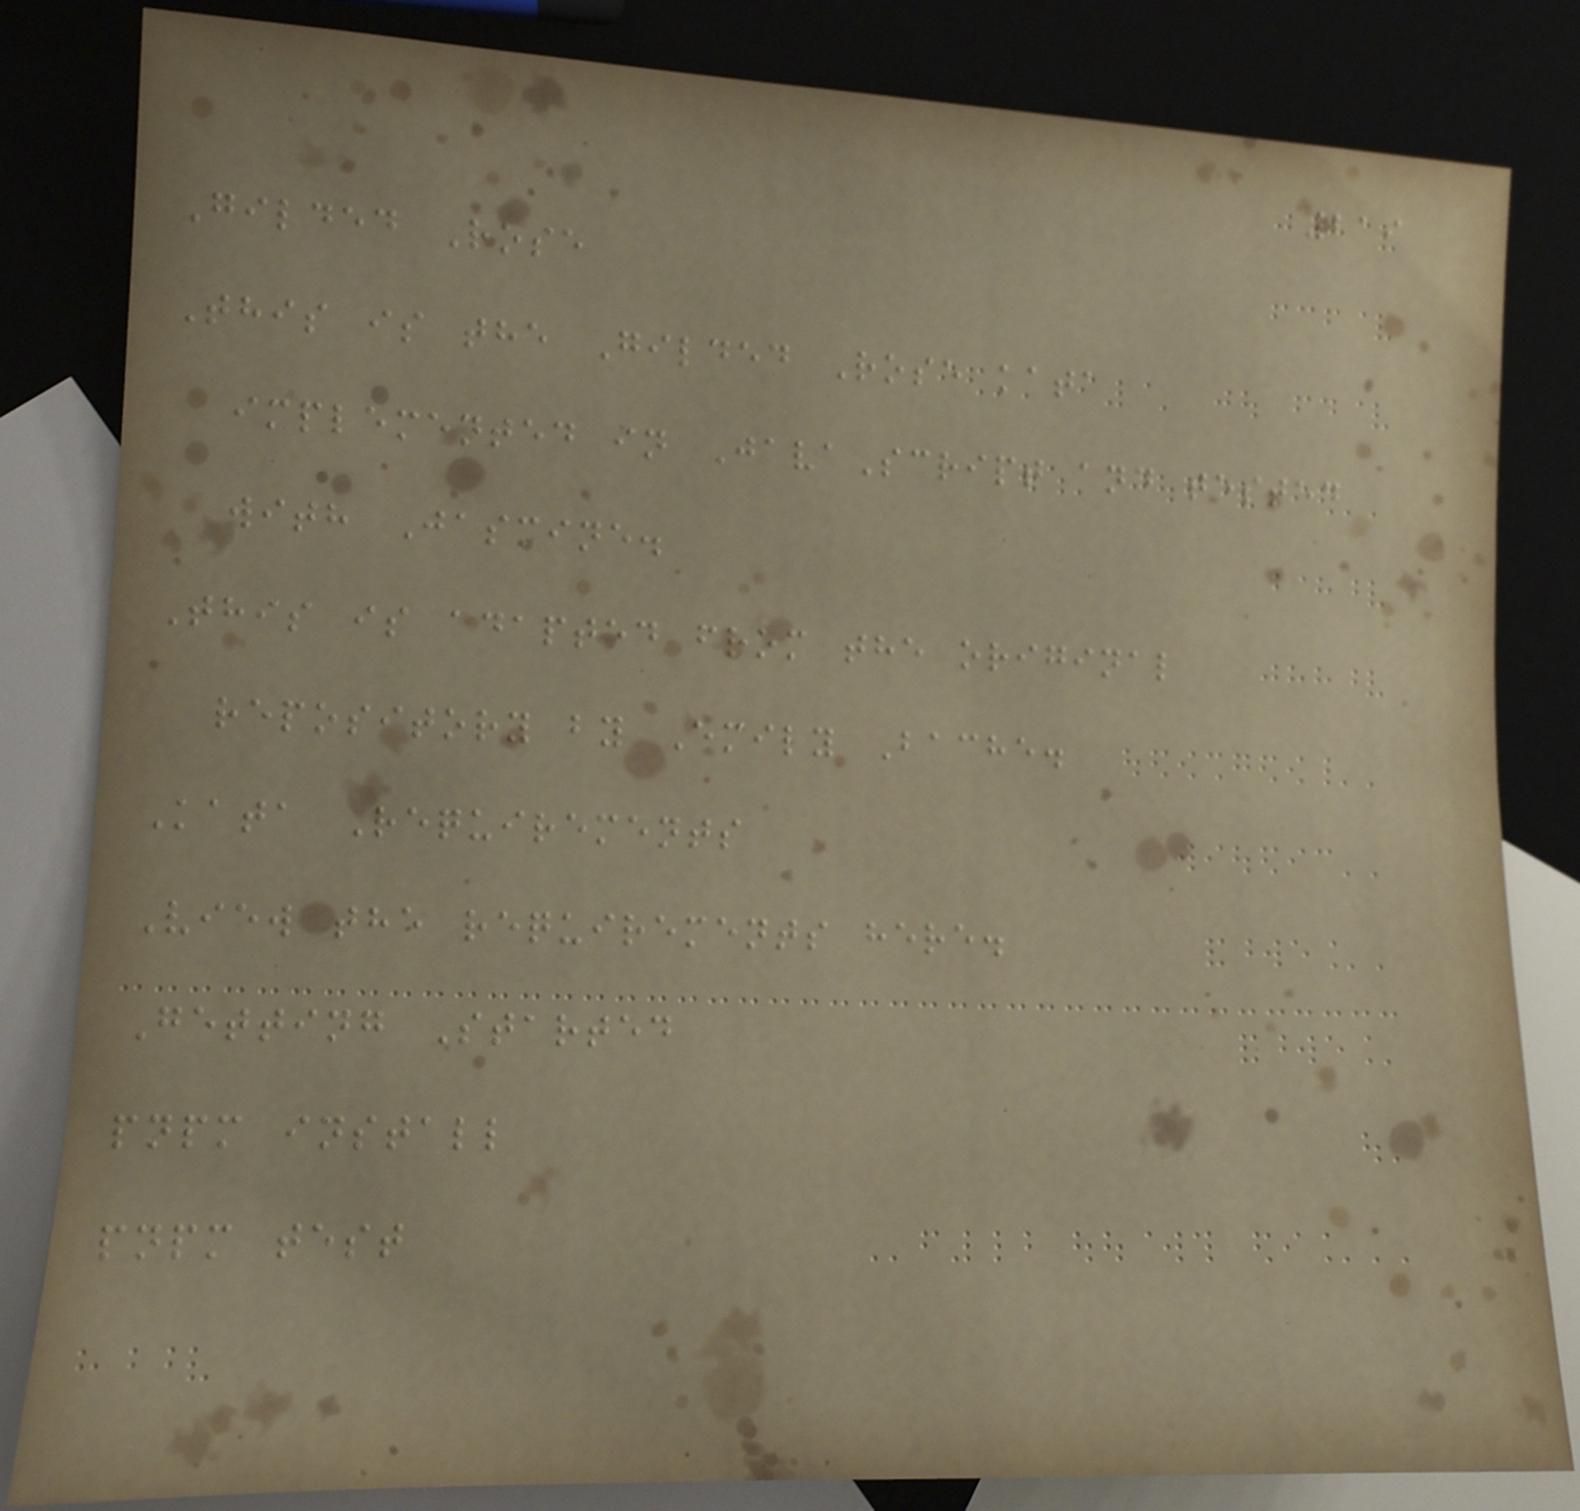219
Gilded Rose
This is the Gilded Rose kata
implemented in JavaScript and tested
with Jasmine.
This is adapted from the original
repository by Emily Bache.
Kata Requirements
View the requirements here.
Getting Started
pnpm install
pnpm test
